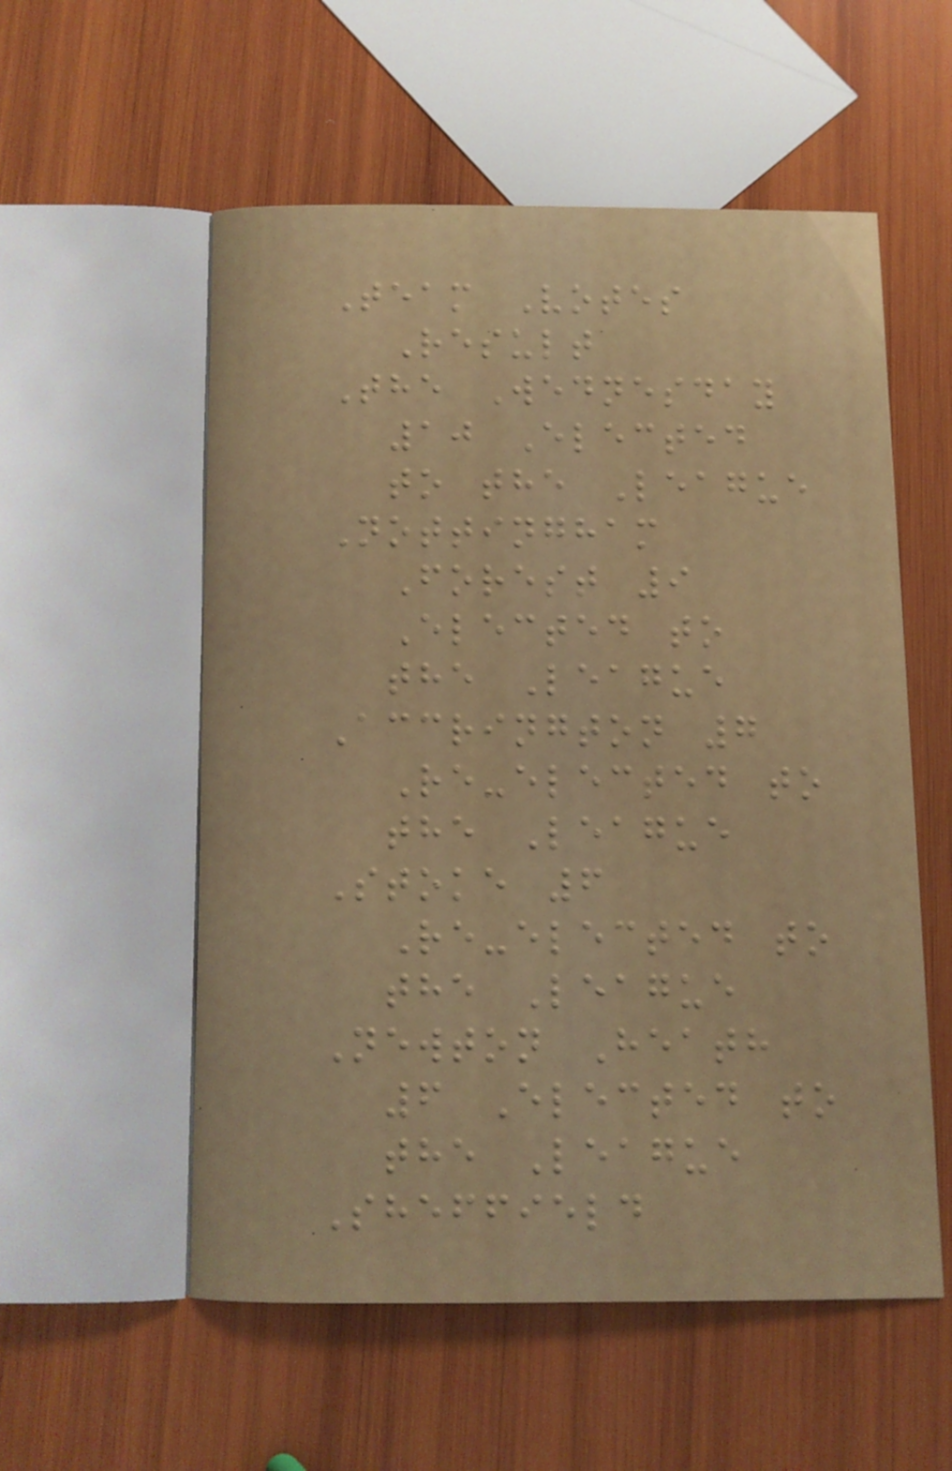Team Votes
Result
The Wednesday
10 Elected
to the League
Nottingham
Forest 9
Elected to
the League
Accrington 7
Re-elected to
the League
Stoke 6
Re-elected to
the League
Newton Heath
6 Elected to
the League
Sheffield
